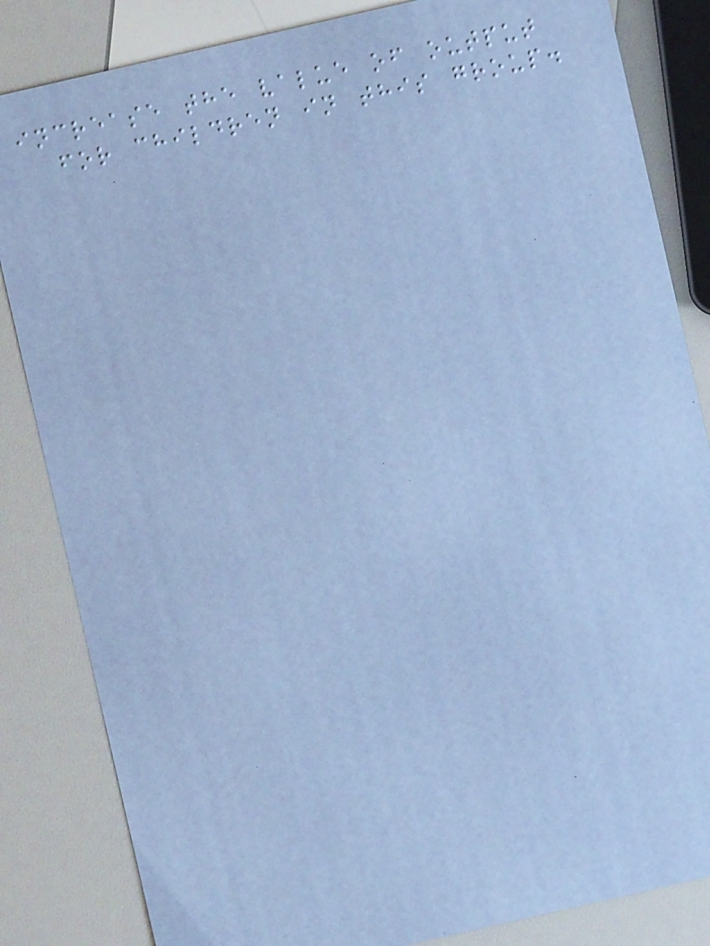increase the value of output
for children in this group.
